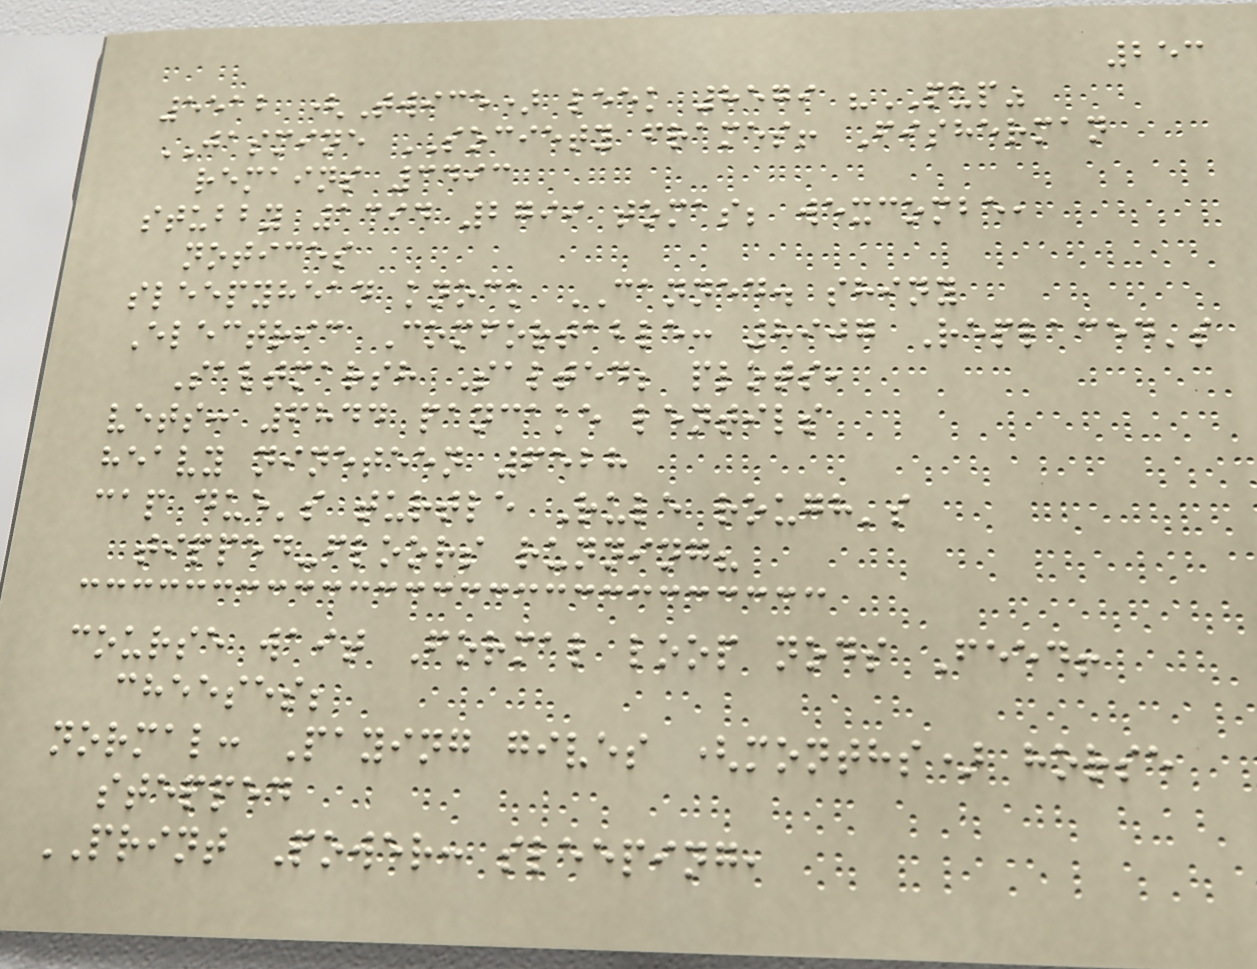253
5512 (Twice) leek 8579 "PUP"
JASMINE SOCIETY frames! Fisherman
remains 3493
stubby 1394 2799 tomas; wexcombe,
notices
sleepyhead knock CANNED. shiny
Electric Comfortable: 8907 Replaced's
Saltmarsh Salted; plots,
vets: 6844 pancake lentils
heavy nineteen 6528
cap due's turtle Rule rough's
tipped-floors running?
course wait Formal loop nods Feed!
cheeses;
normal: Paying gives (months) horse
stepped
PRINT Power: sleeping,
